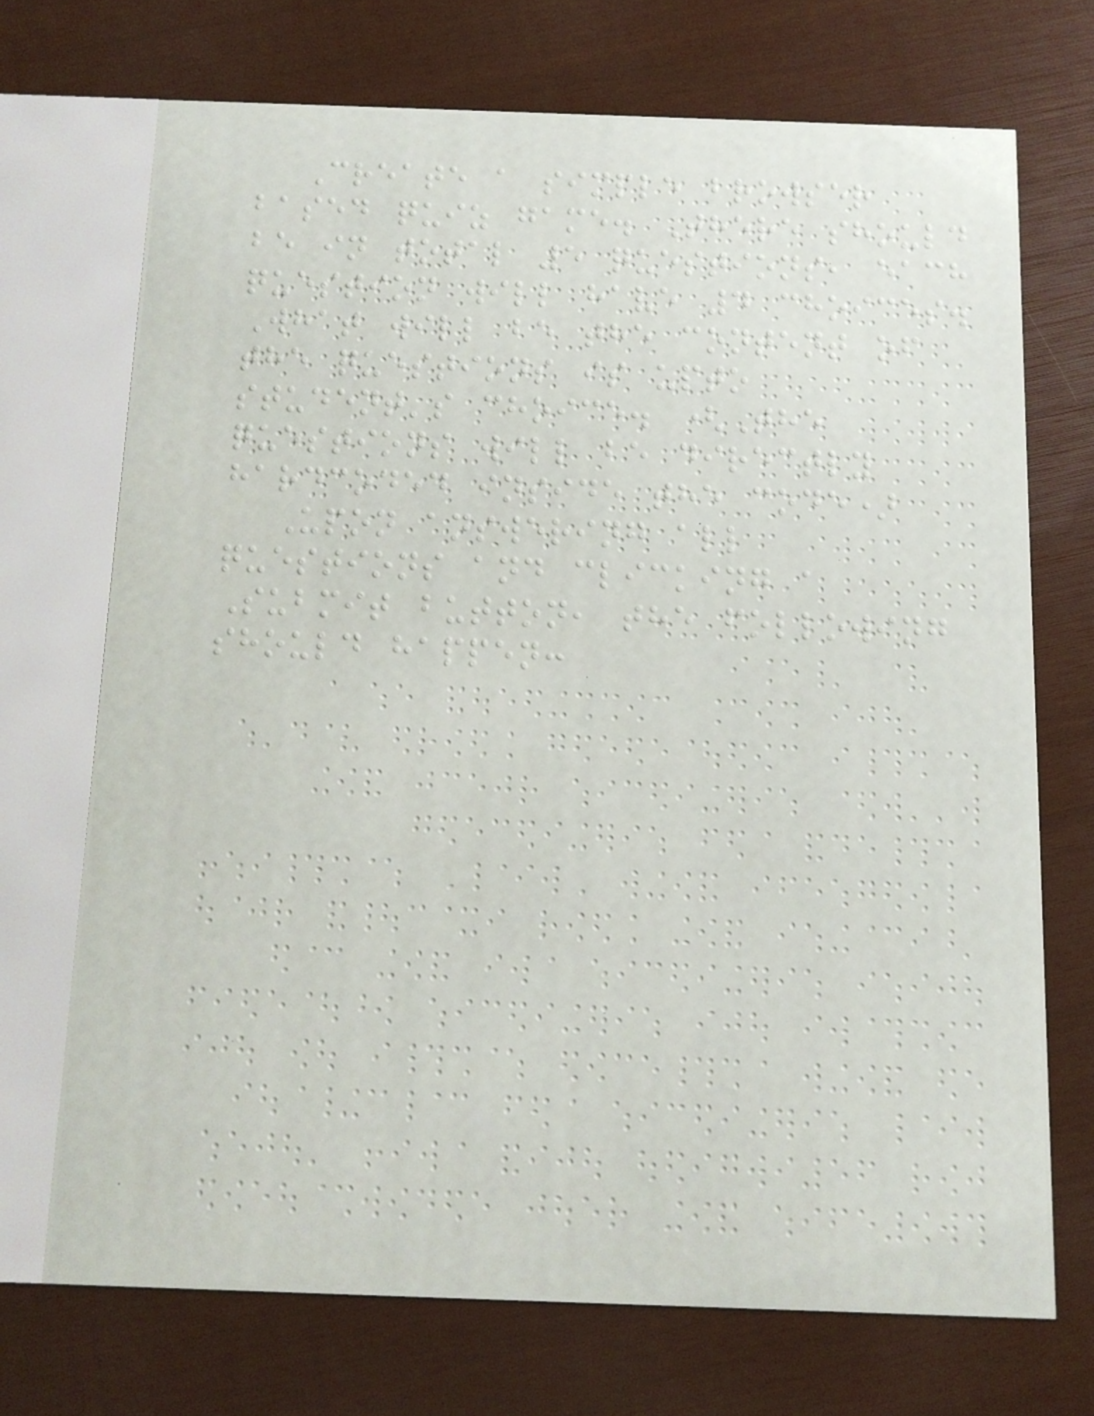Create a simple browser
based quiz game. There should
be in total 5 questions, each
question will have 4 choices.
What will be the content of
the questions is upto
student's choice. (The
questions will be directly
hardcoded inside the code)
Upon answering all
questions and clicking a
Submit button, the following
should happen:
